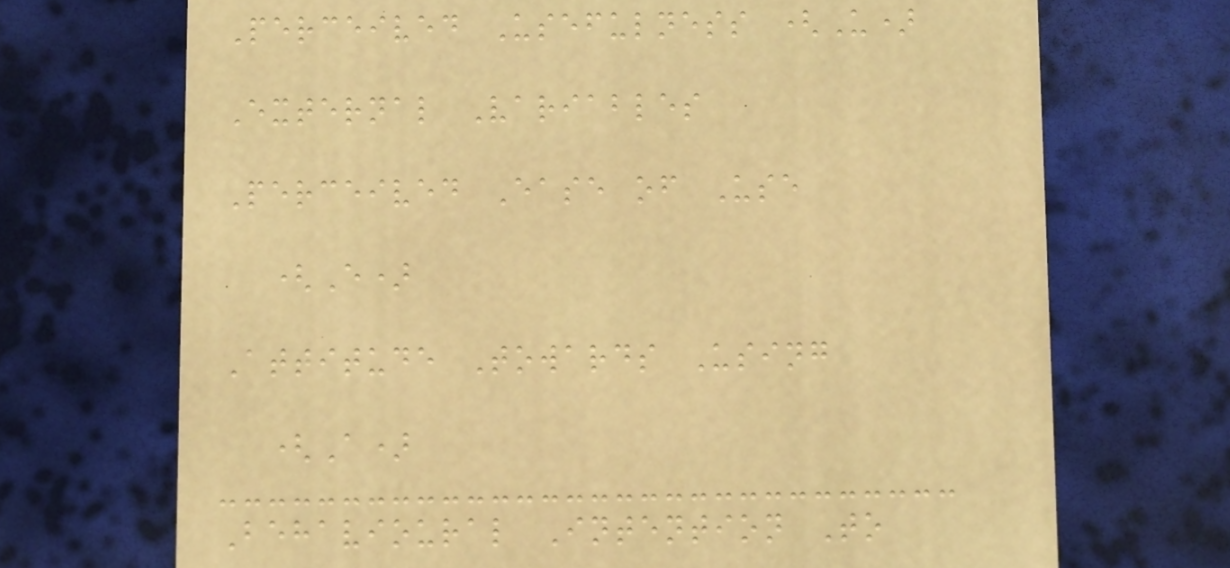Perceived Usefulness (U)
External Variables
Perceived Ease of Use
(E)
Attitude Towards Using
(A)
Behavioural Intention To
